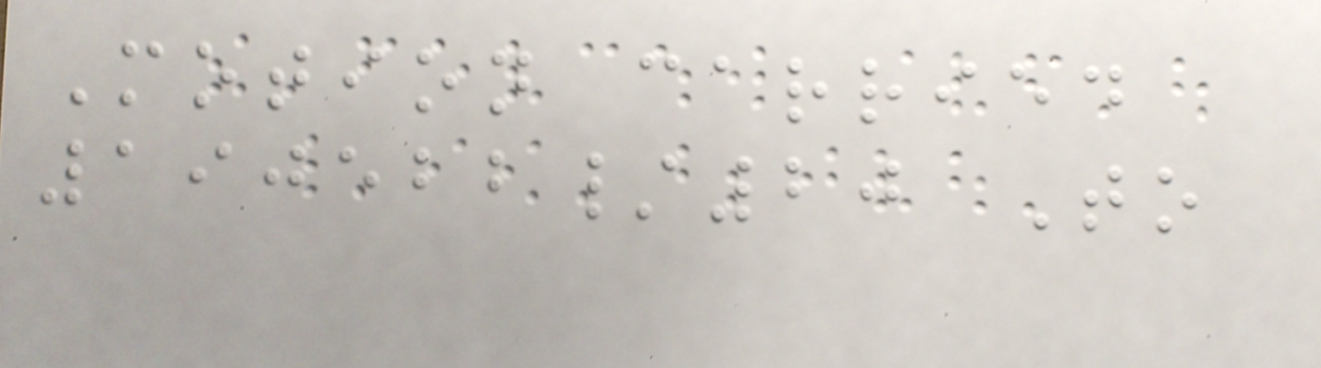Motion carried
190522/20 To
